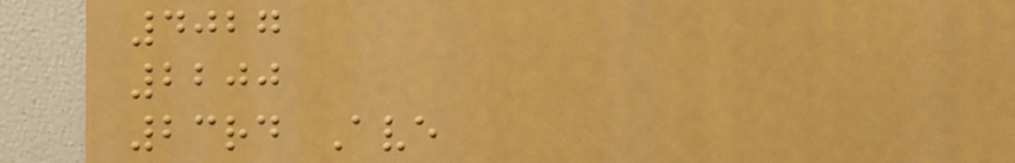4027
2200
23rd Ave
